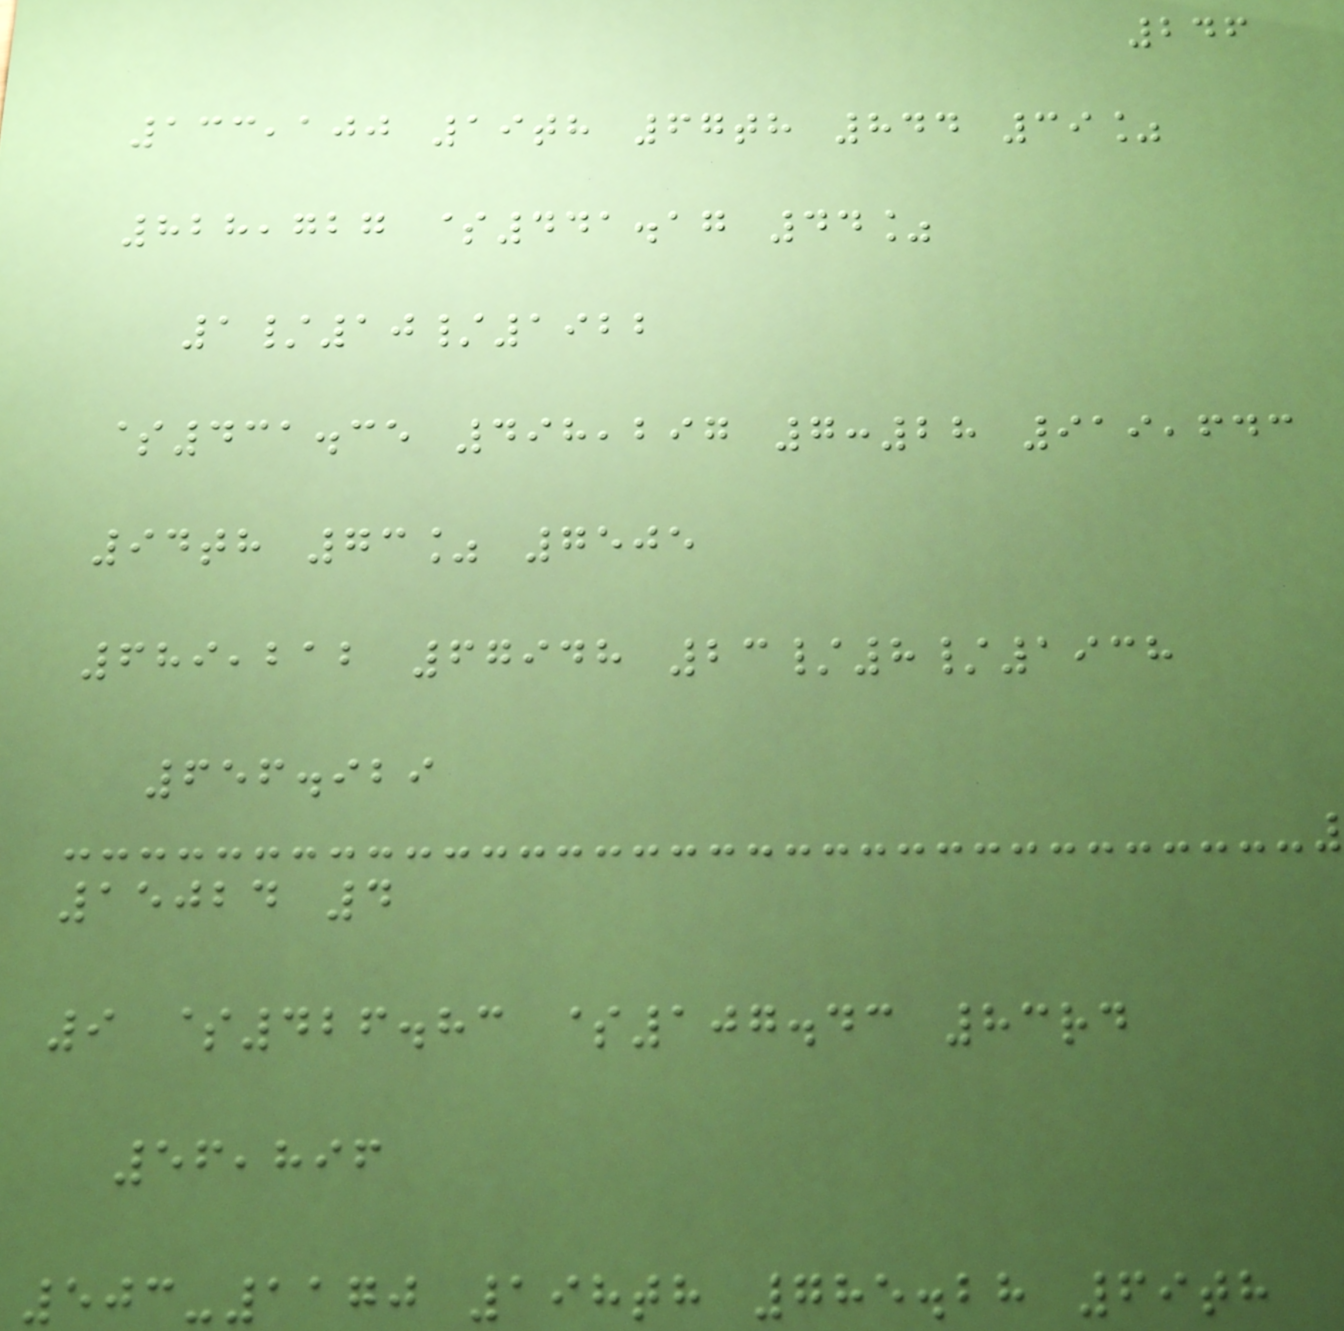246
133,100 19th 67th 844 39%
828,727 $441.17 44%
1/10/1922
$431.35 498,297 7:28 919,643
94th 73% 7505
689,212 67948 23/8/1938
656.929
15024 4
9 $426.83 $107.43 83rd
56,896
503-1170 198th 785.28 69th
